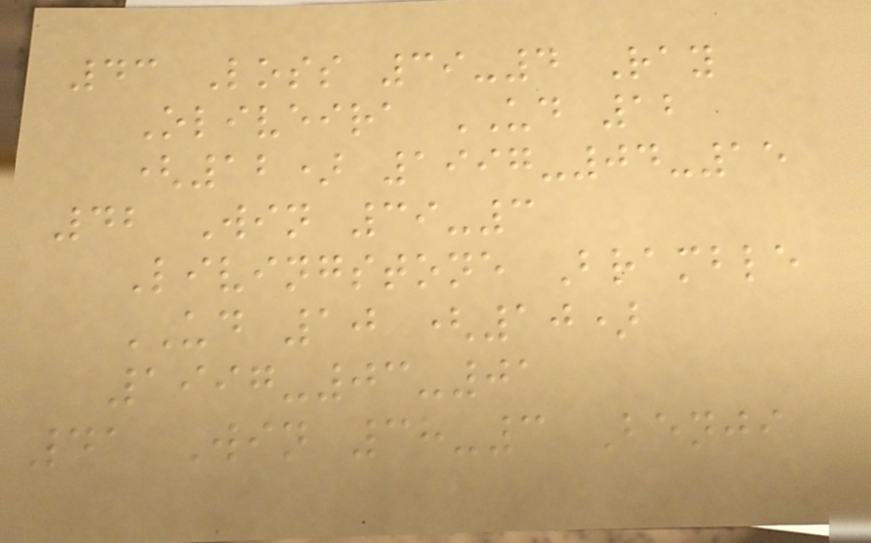43 Loss 39-4 Ray
Oliveira UD 12
(12) 1997-04-15
42 Win 39-3
Livingstone Bramble
UD 10 (10)
1997-03-01
41 Win 38-3 Benji
